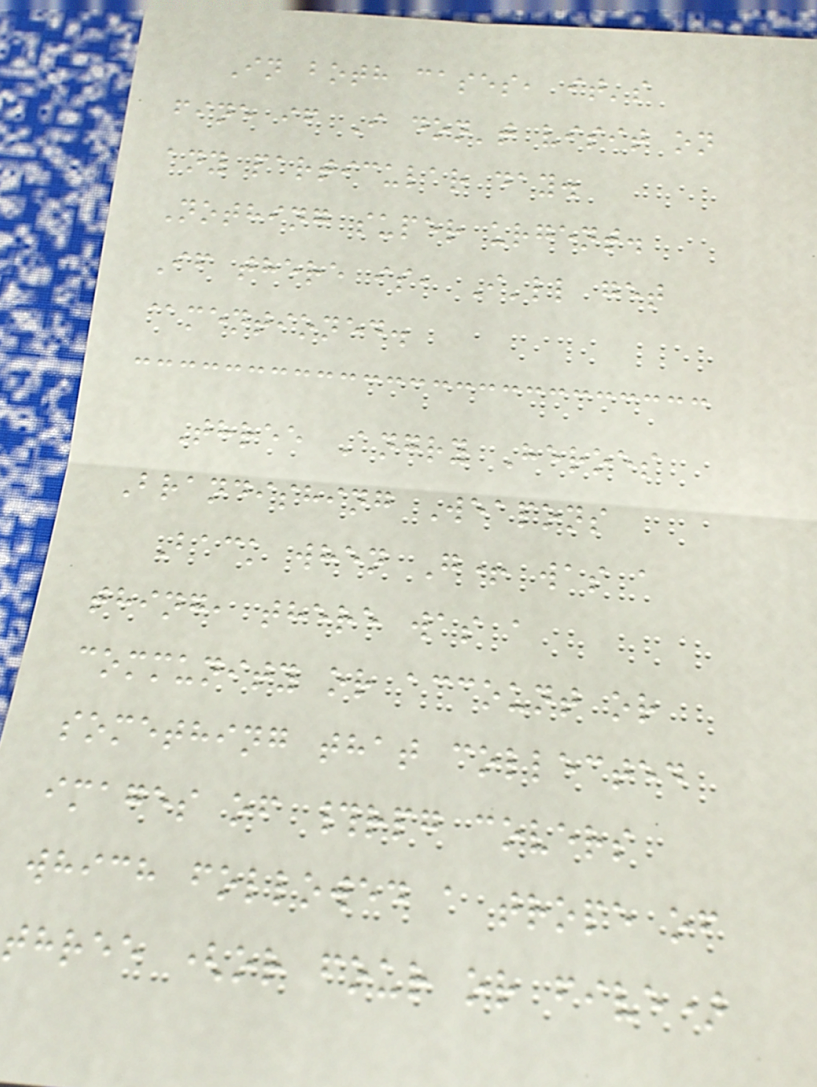In both cases, it's
fine if I don't visit on
any particular day.
Nothing super urgent.
If there is, I'll get
@mentioned.
Three Angry Heroes
Brandishing Weapons
Back when G+ was a
thing, there was a
community or account or
something that collected
images of #rpg covers
which followed a trope of
three (or four or five)
